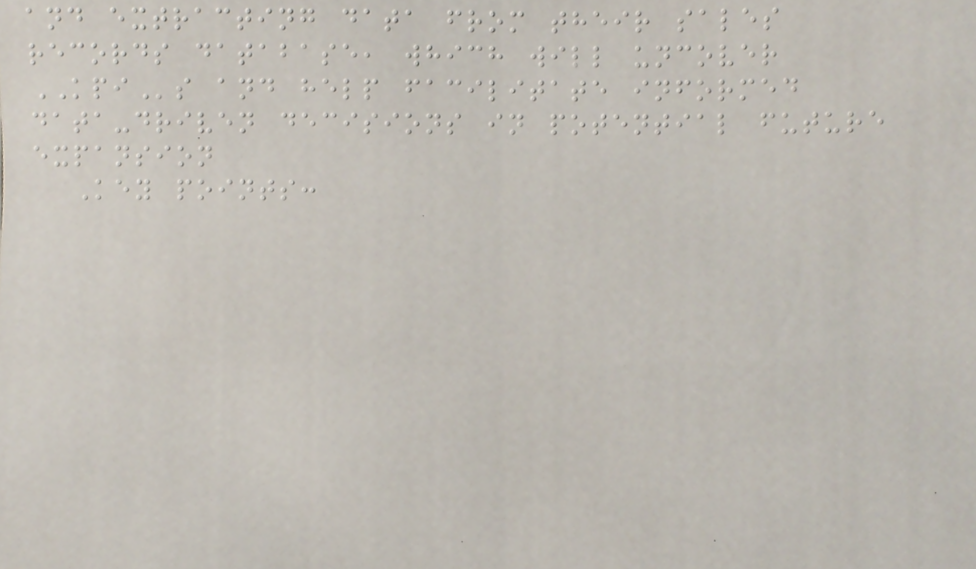and extracting data from their sales
records database, which will uncover
KPIs and help facilitate informed
data-driven decisions in potential future
expansion
Key points:
